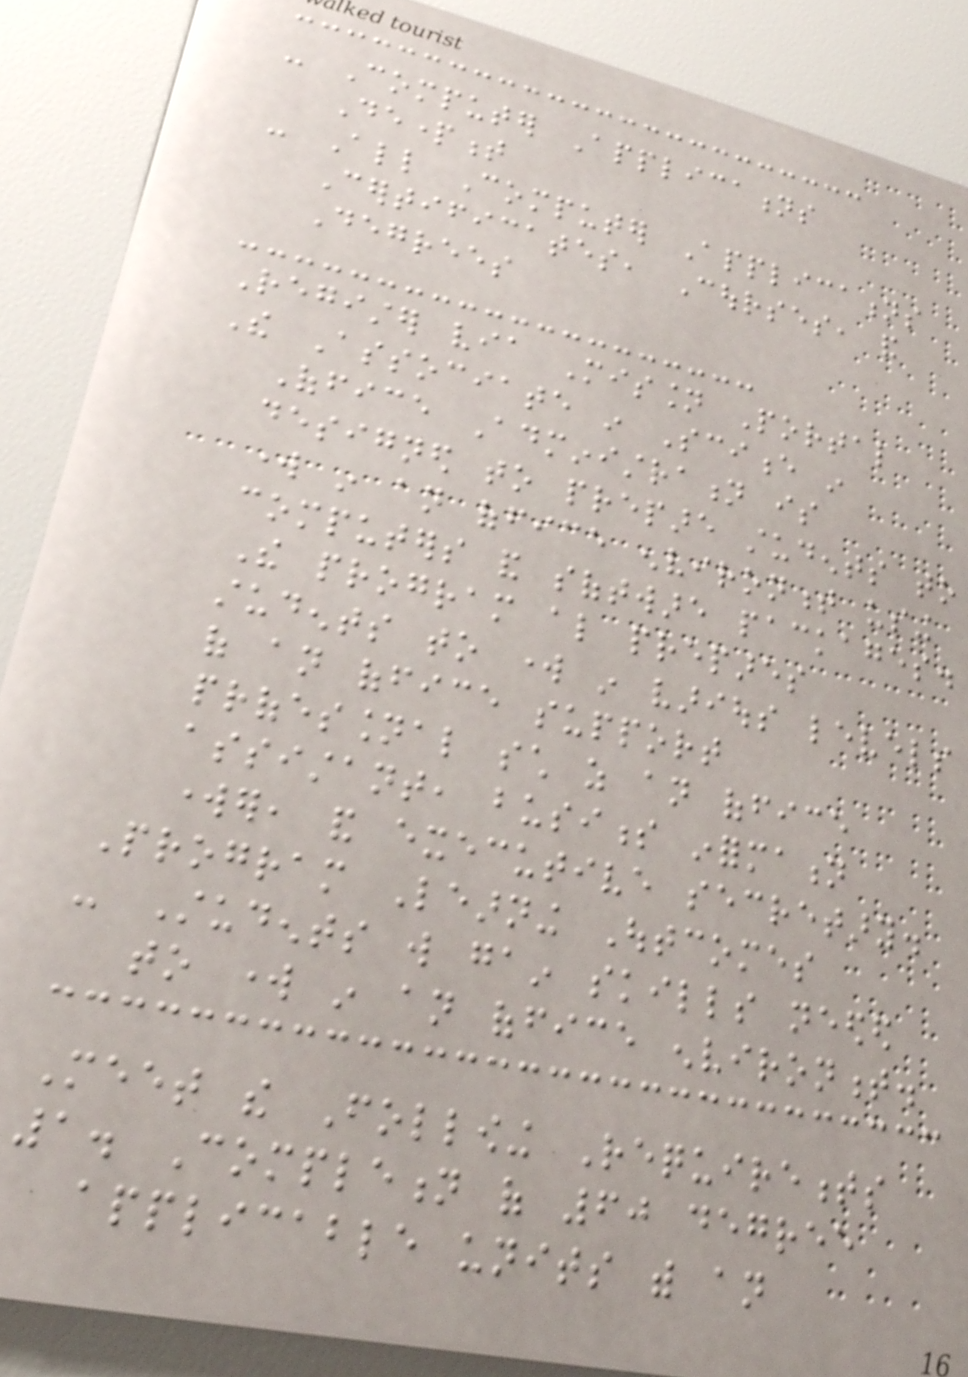- Computer Applications
Department
- All Computer Applications
Certificates, Courses, and
Degrees
Register via Mission Portal
The Associate in Science in
Office Administration is
designed to prepare students to
work in an office environment using
computers and software packages.
The program also prepares
students to work in various levels
of an office support
professional such as an office
assistant, business information
worker, and executive secretary.
Program Learning Outcomes
- Students will gain skills needed
to work in an office environment.
Meet the Following Requirements
1. Completion of 60 degree
applicable units with an
